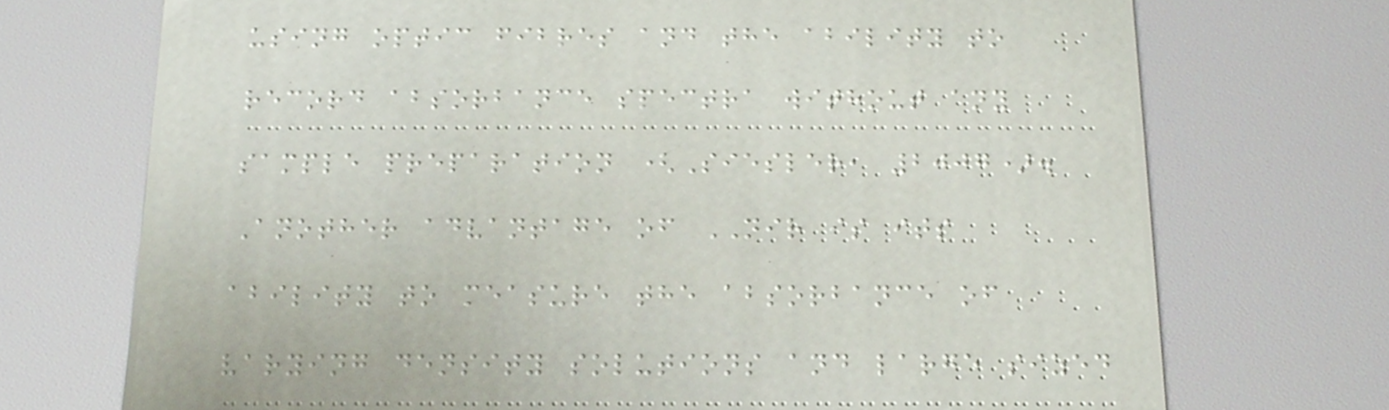using optic fibres and the ability to
record absorbance spectra without any
sample preparation (Siesler, 2007).
Another advantage of NIR is its
ability to measure the absorbance of
varying density solutions and large sized
